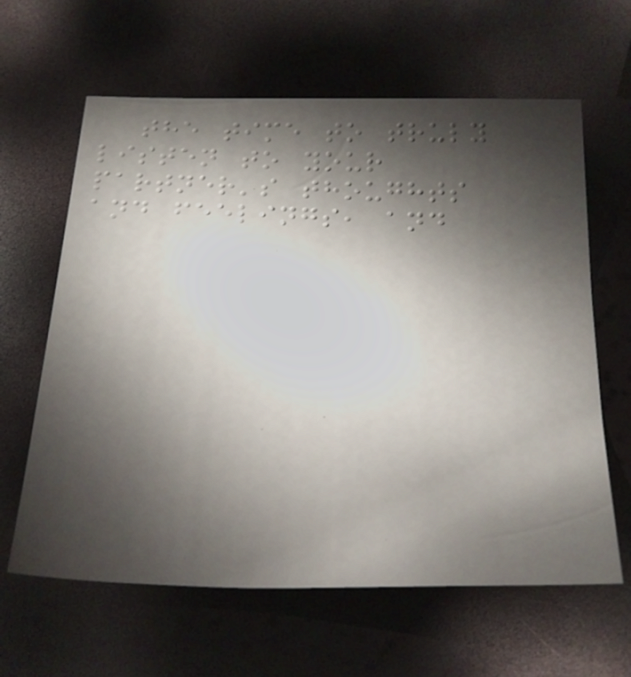the time to truly
listen to your
partner's thoughts
and feelings, and
